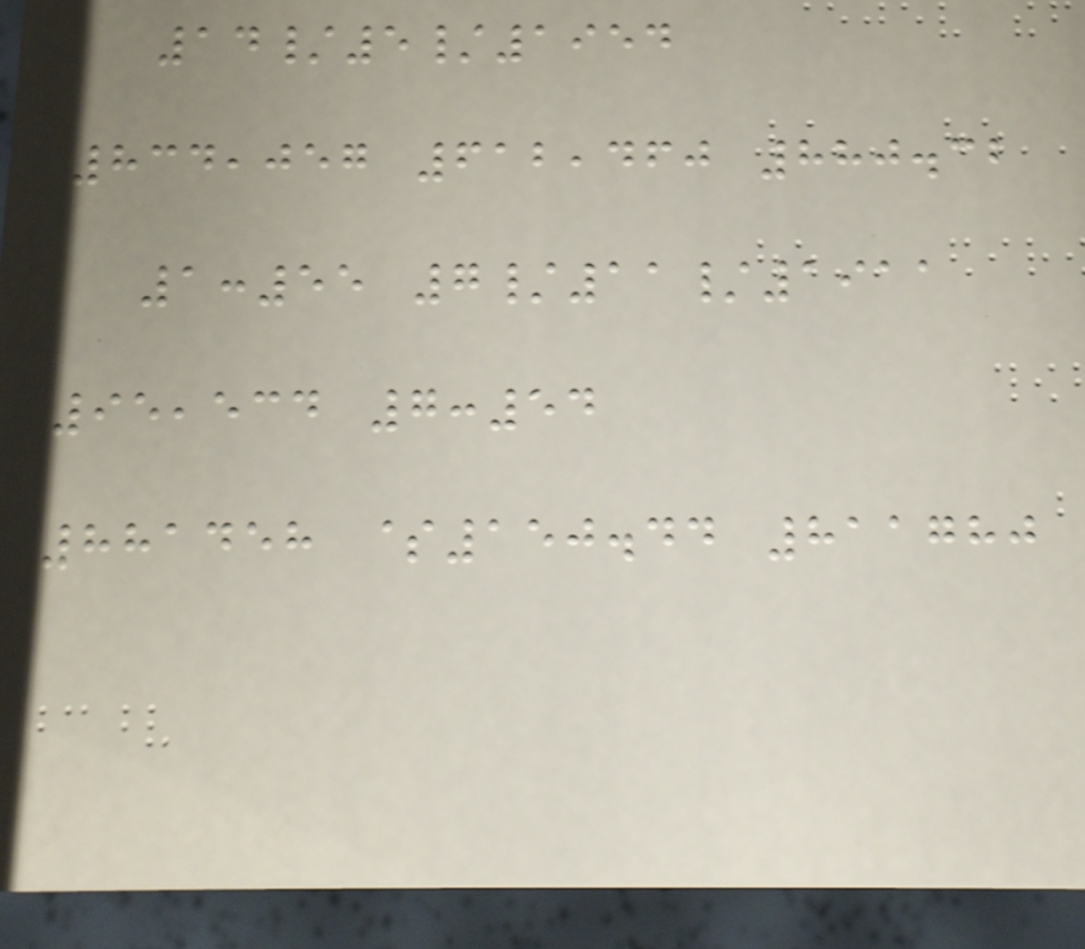14/5/1954
834,057 612,460 880.32
1:55 7/11/1911
95,534 7:54
881458 $150.44 811780
